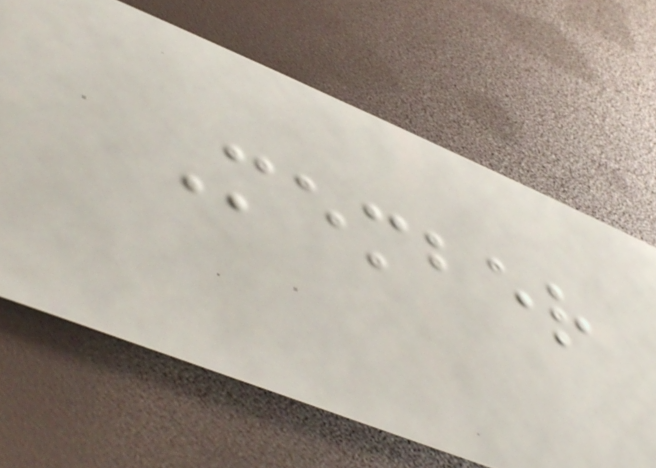Member
